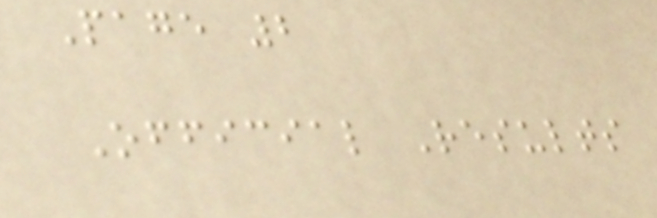Page 2
Official Results
